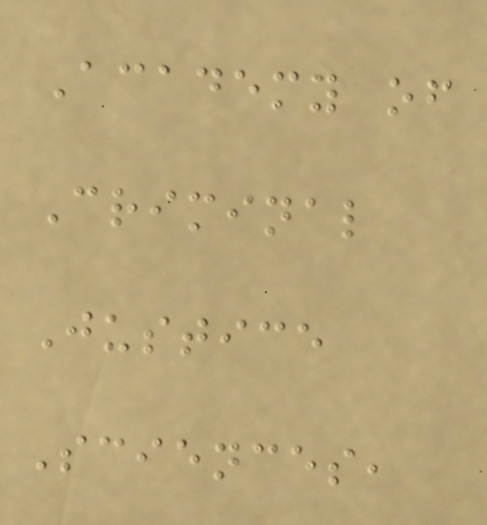Academy of
Criminal
Justice
Sciences,
